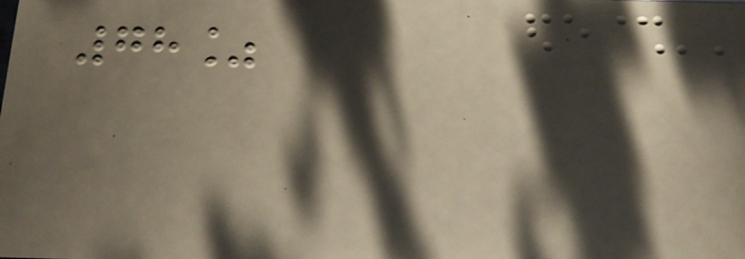78%
